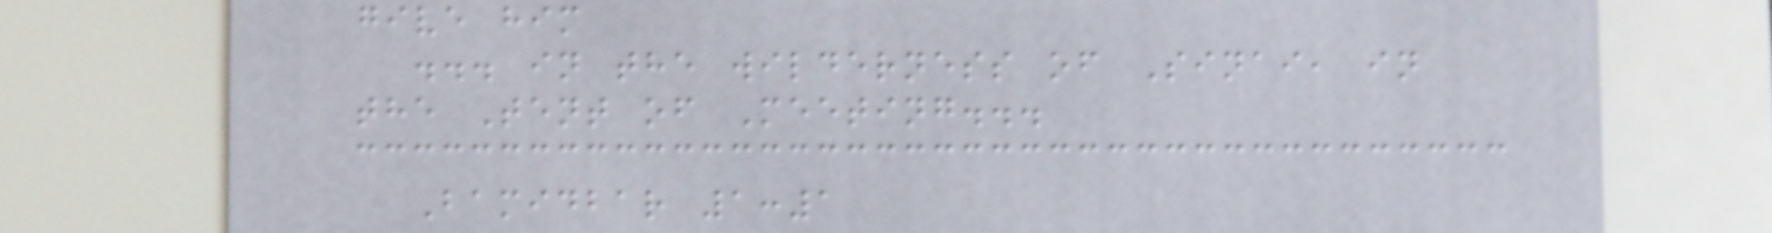give him
... in the wilderness of Sinai, in
the Tent of Meeting...
Bamidbar 1:1
